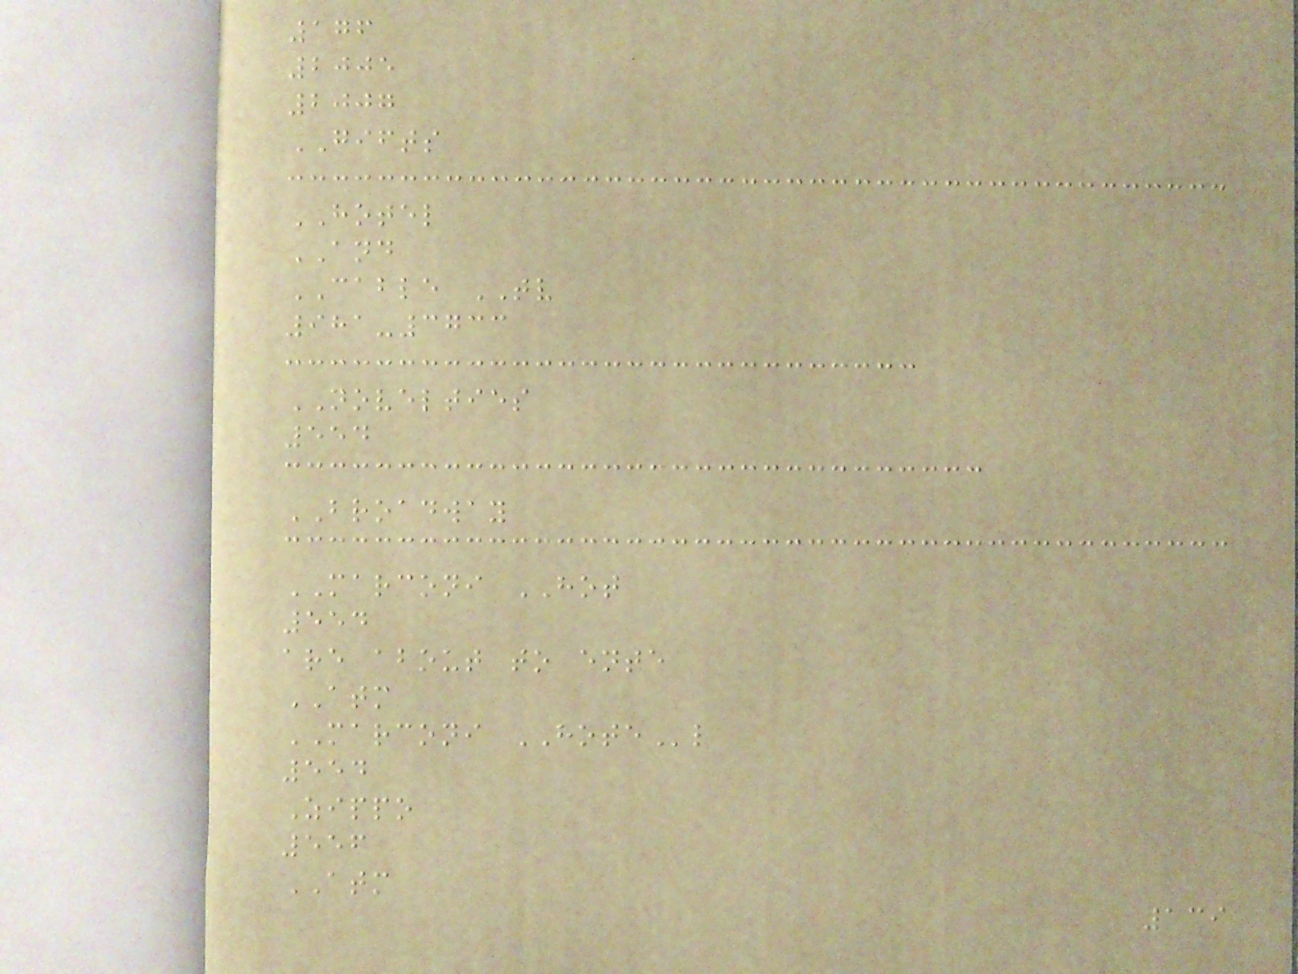176
2005
2007
GIFTS
HOTEL
AND
CABLE TV
981-3733
NOVELTIES
554
BROADWAY
MARCONI HOT
554
are about to ente
ATM
MARCONI HOTEl
554
Zippo
556
ATM
139
